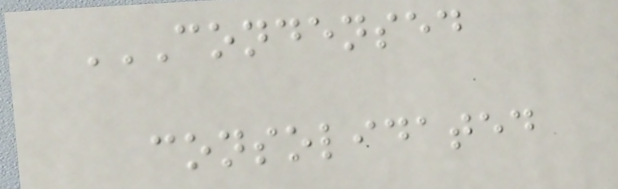CONDENSED
CONSOLIDATED
